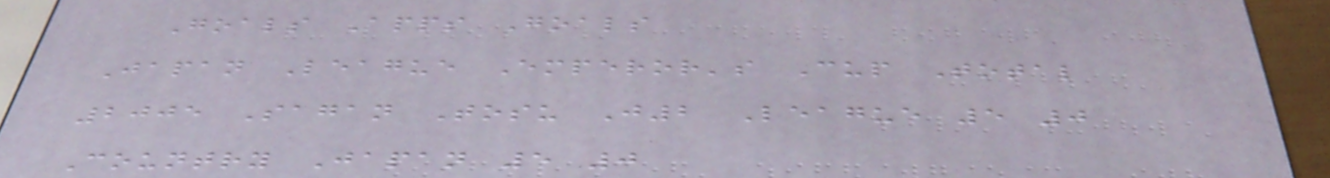Goals Apps Goals
Japan League Emperor's Cup Total
2005 Sagan Tosu J2 League 5 0
Country Japan 5 0
